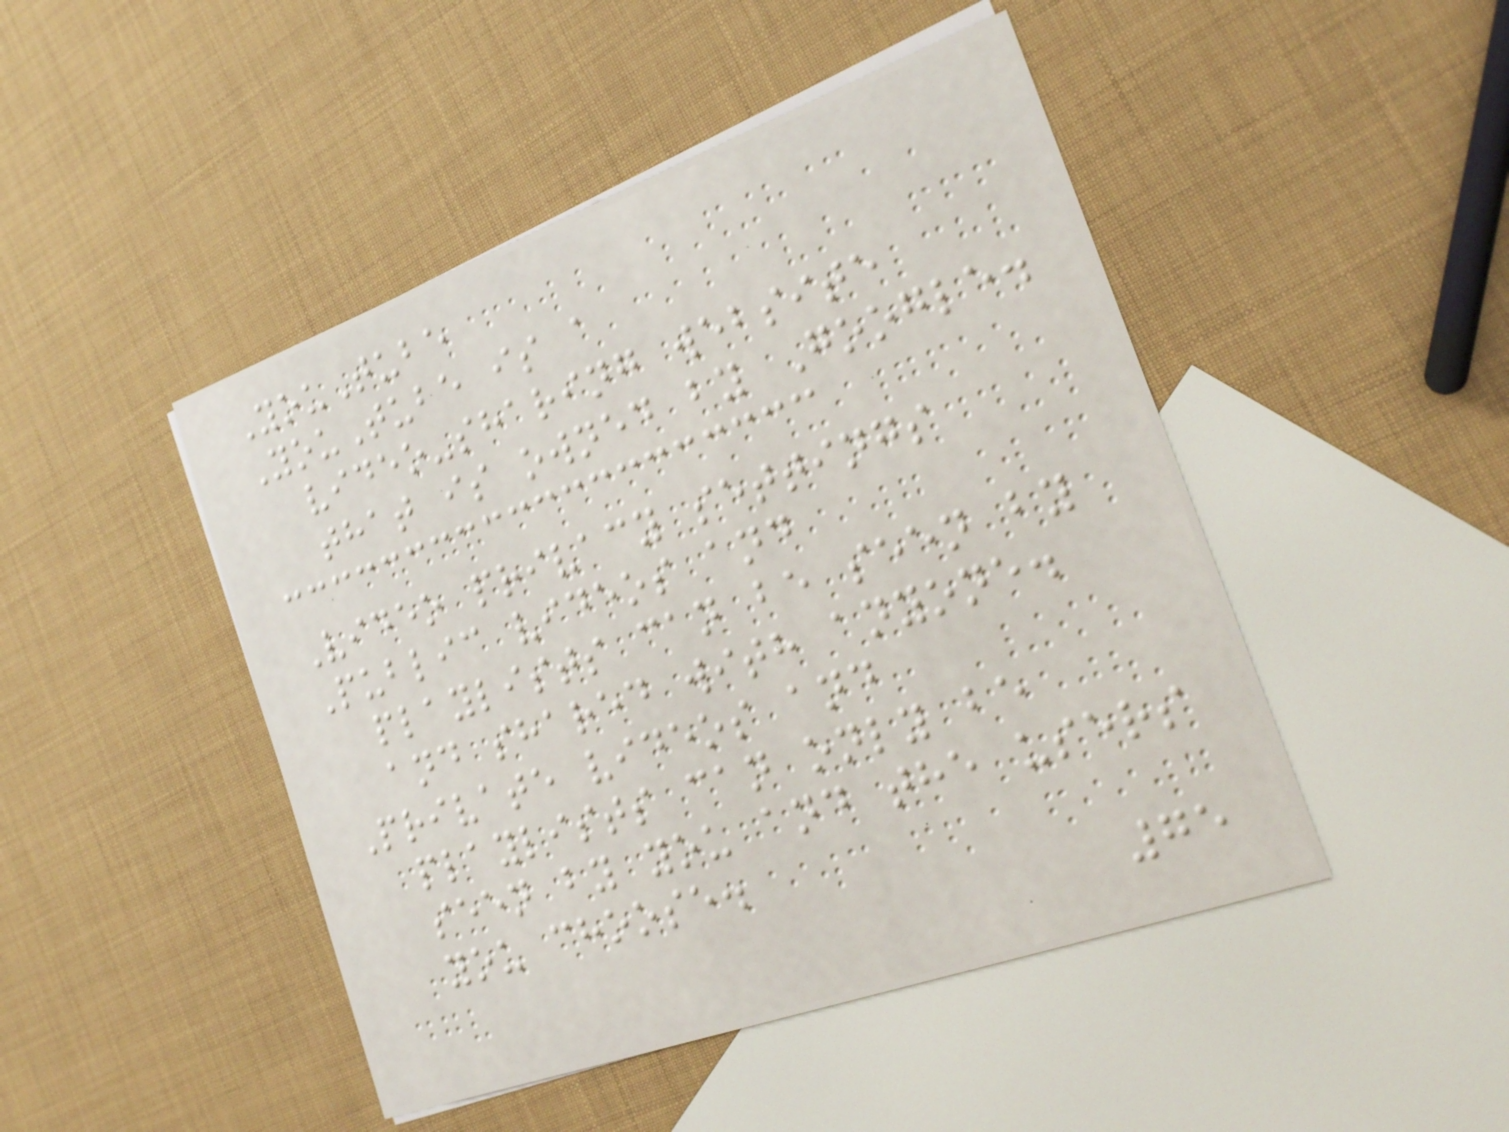YouTube
YouTube is a
video-sharing website
that is owned by Google.
Video privacy settings
Public videos and
playlists can be seen by
and shared with anyone.
Private videos and
playlists can only be
seen by you and the users
you choose.
75
